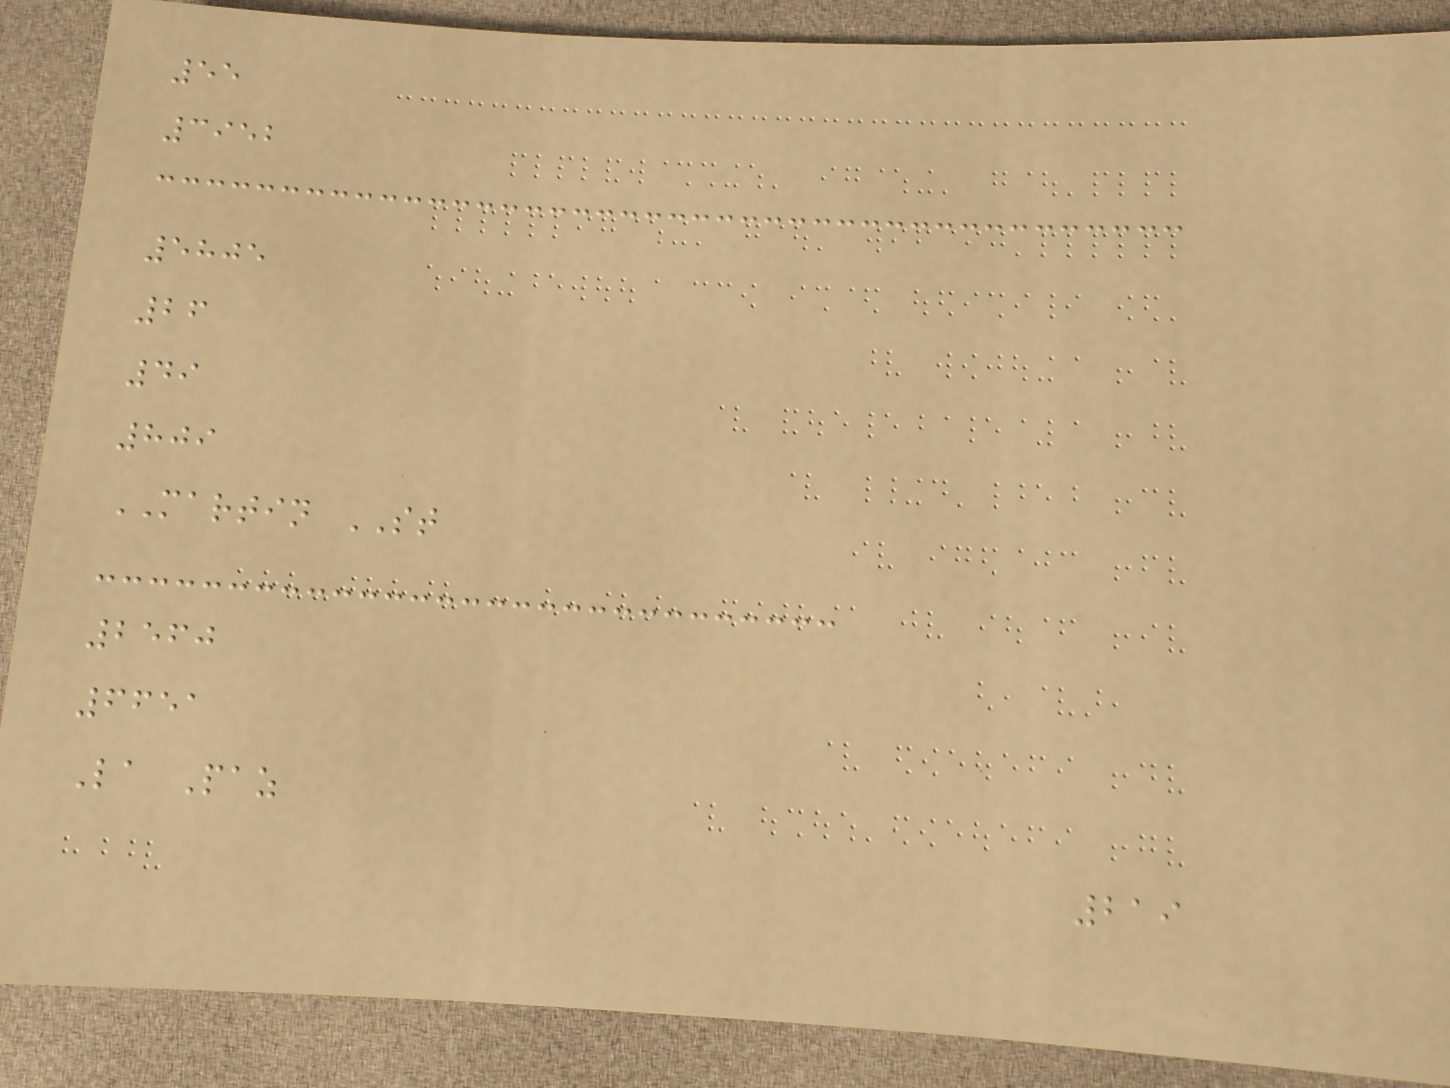55
3952
5805
26
49
809
MARTIN ST
2560
6651
La Paz
219
